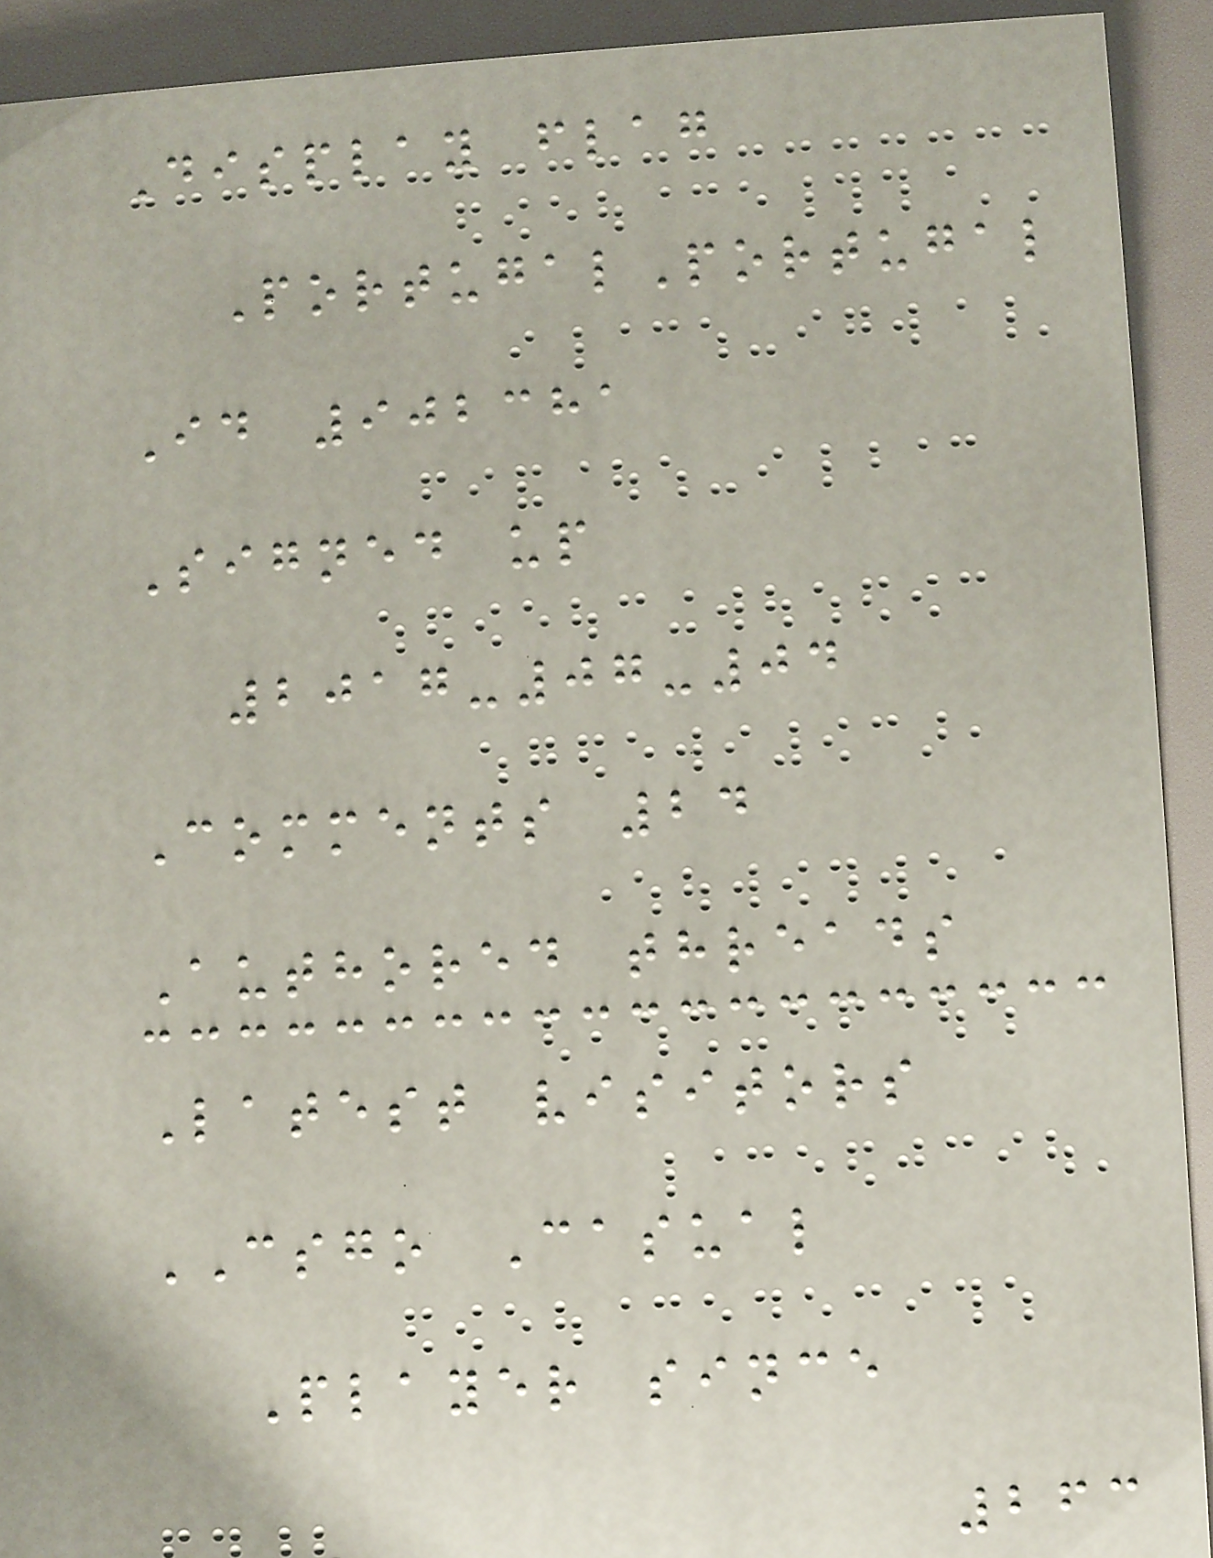Display flag
PortugalPortugal
Id 902381
Signed up
2017-07-04
Comments 24
Authored threads
Latest visitors
CSGO Casual
Player since
263
